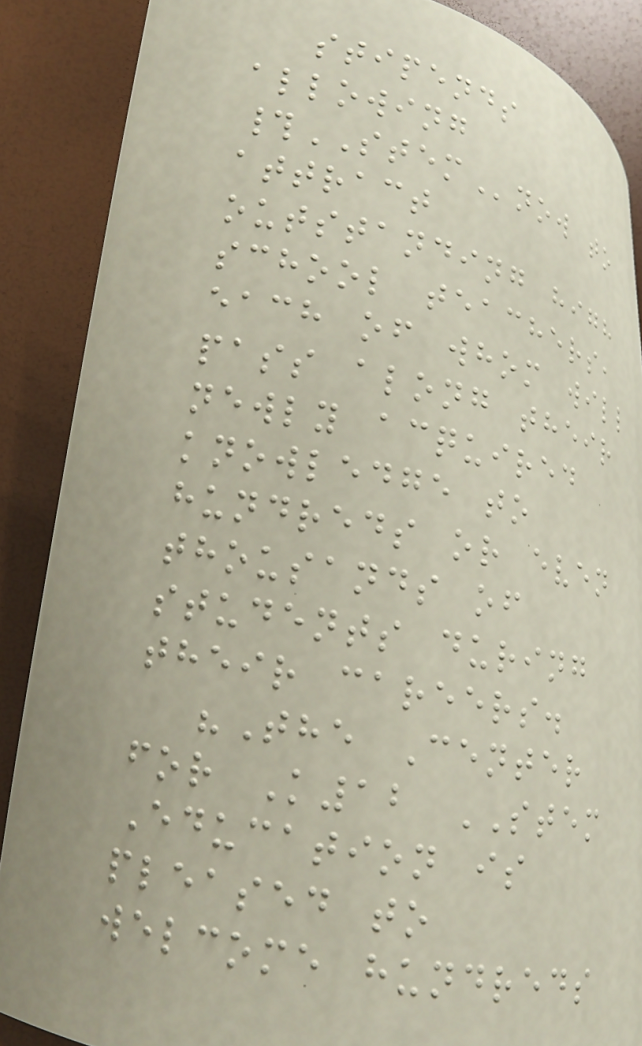stipends
allowing
#STEMnow to
attract
outstanding high
school teachers,
each of whom will
pass along their
newly acquired
knowledge to
hundreds or even
thousands of
students during
their careers.
"The Center
for K12 STEM
Education is
pleased to
welcome hundreds
